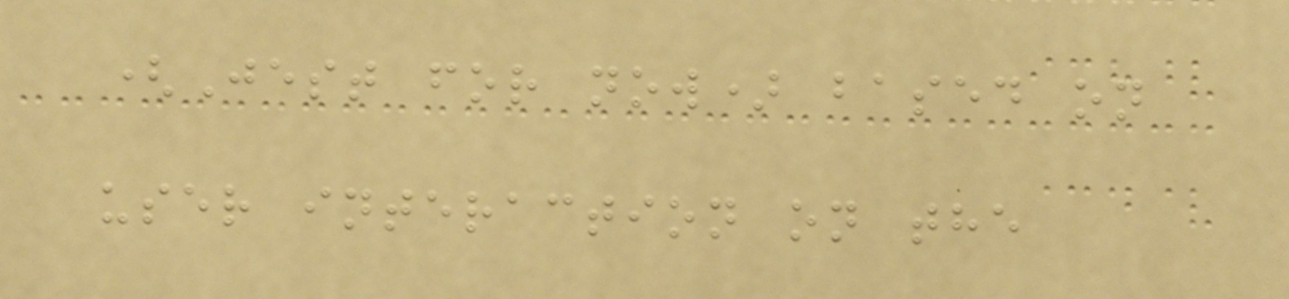(Jest for now) based on
user interaction on the
